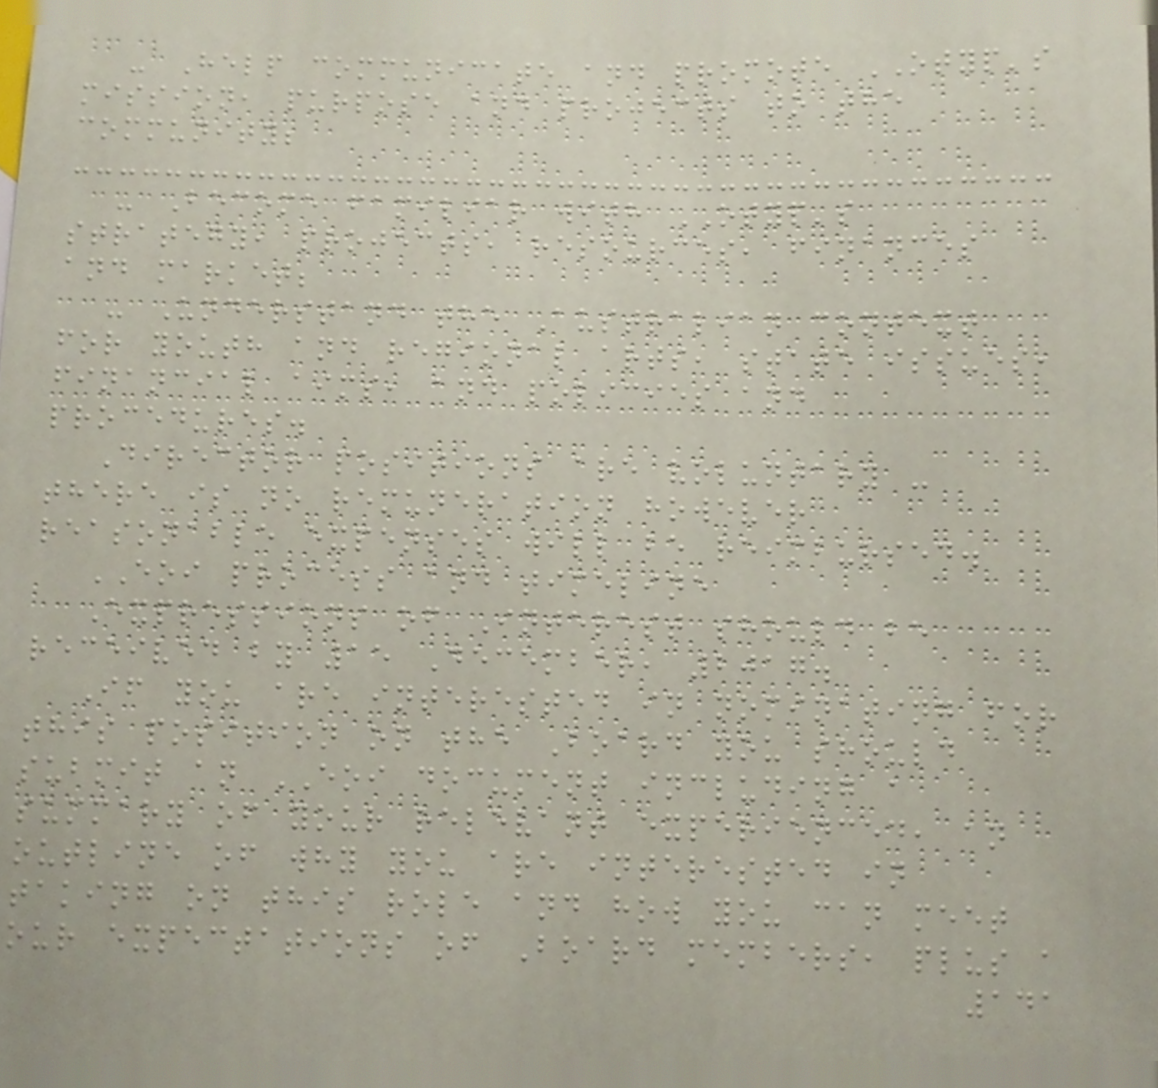- Help communicate and promote OTYP's
mission, purpose and projects to the
community;
- Become familiar with OTYP's
strategy, projects, resources, finances
and market;
- Understand the Australian context
for youth and regional arts, state issues,
financial aims, and policies and
procedures.
Director positions are voluntary -
there is no remuneration however
reasonable expenses will be reimbursed.
EOI process and timeline
Expressions of Interest should be
received by 15 December, 2017.
If you are interested in nominating for
this position on the Board you should
submit an EOI document including a
summary of your relevant experienced, an
outline of why you are interested in
taking on this role and how you can meet
our expectations of Board members, plus a
141
